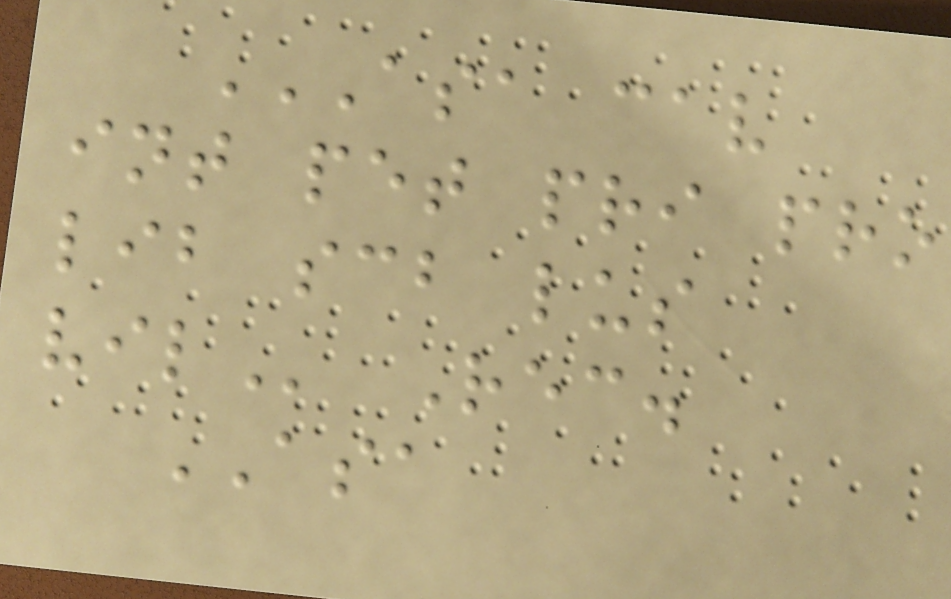ASA CAV
INT PET PRI PRO
LIB SCB LUS
VIL Rec.
ASA
